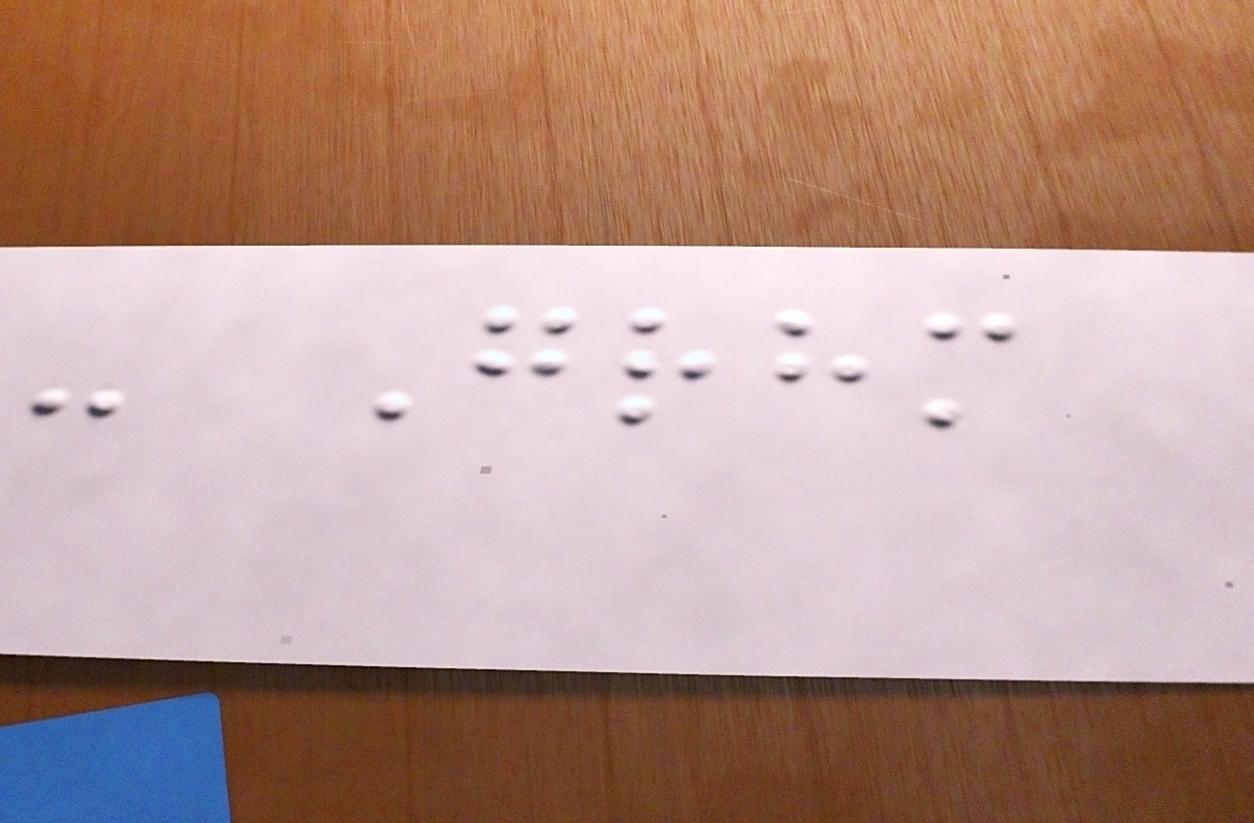- Grhm
